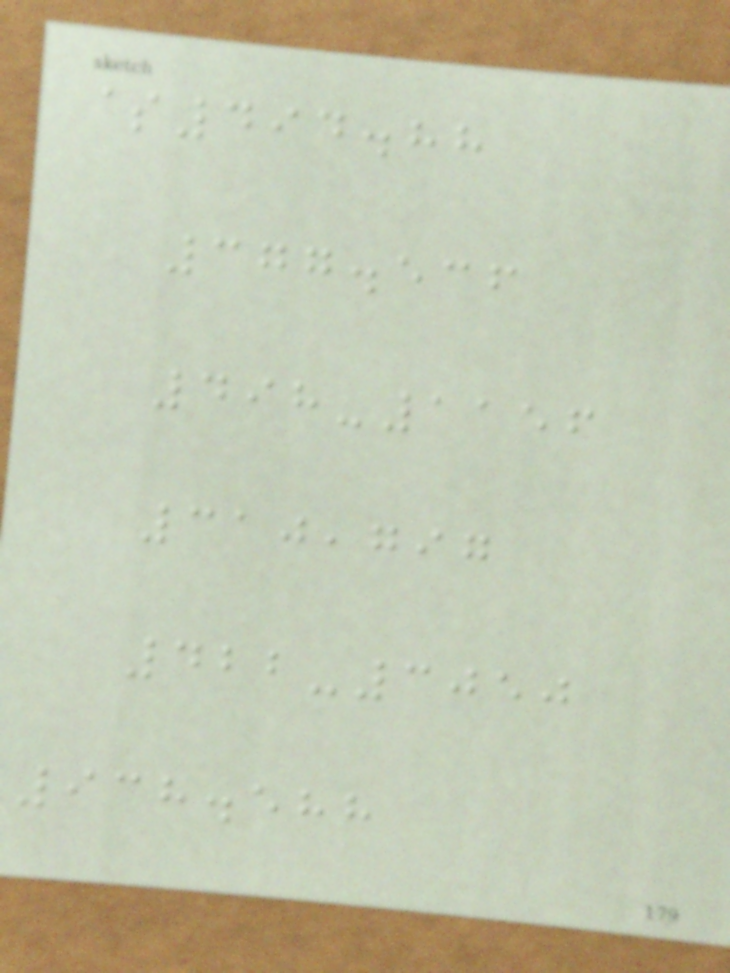$494.88
377.536
498-1156
310,797
422-3050
938.588
